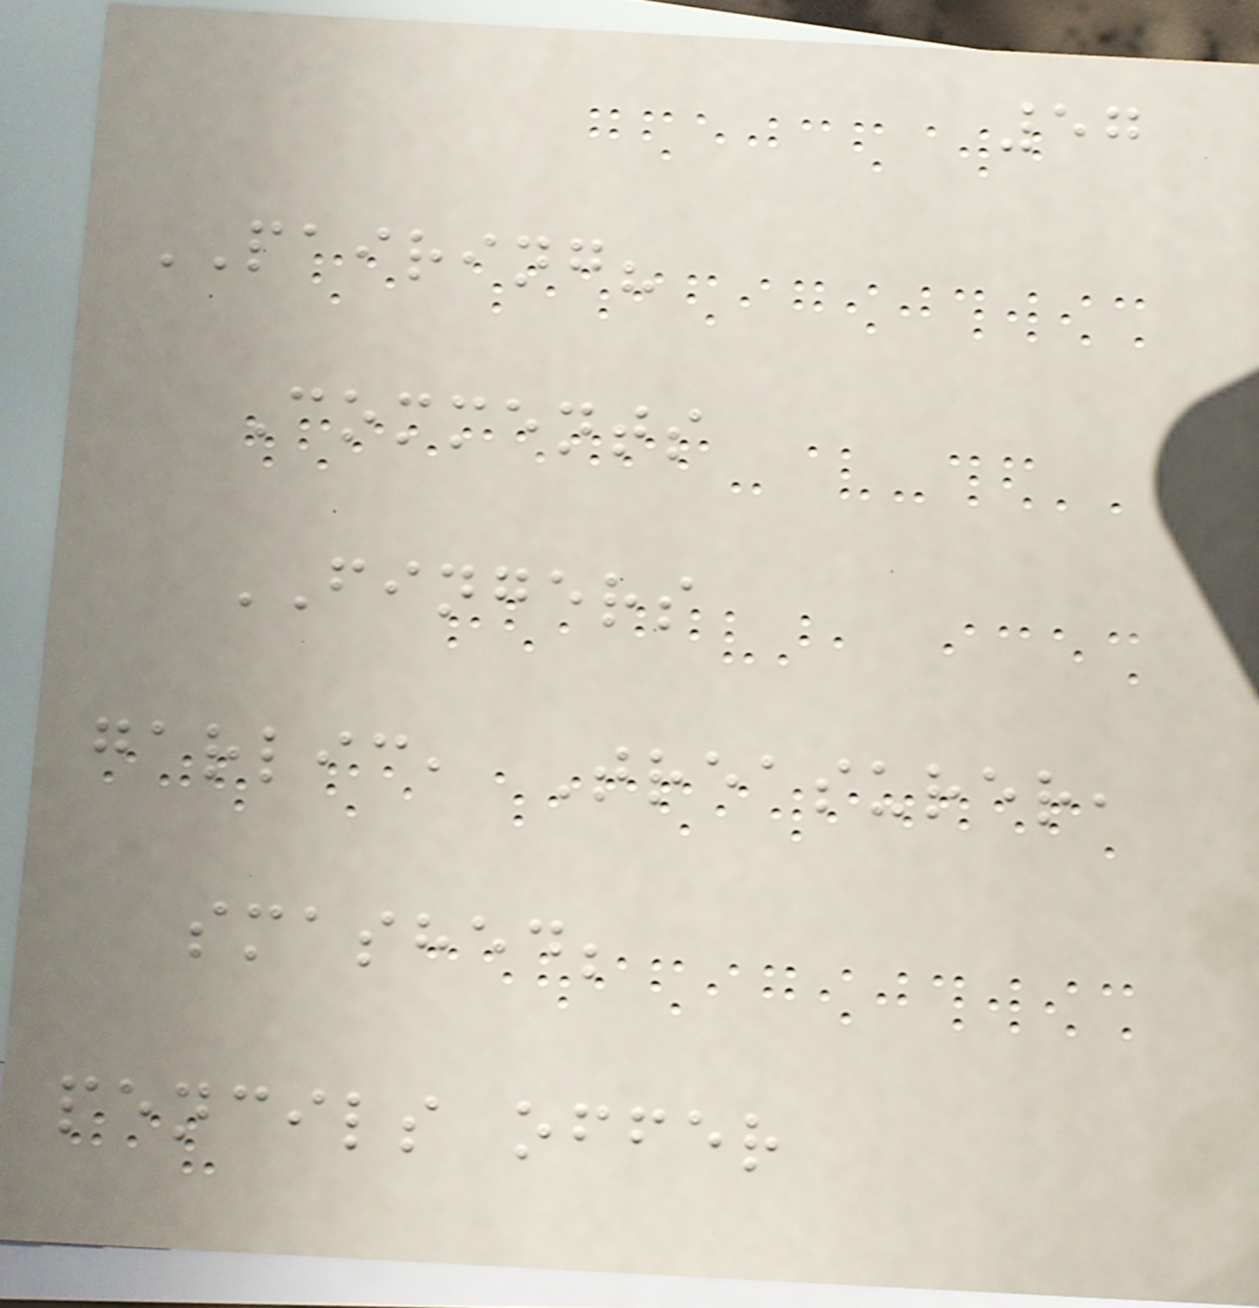57
PAIRING?
Comments
FINGERS
garlic, Treasurer,
smashed;
pencils offer
